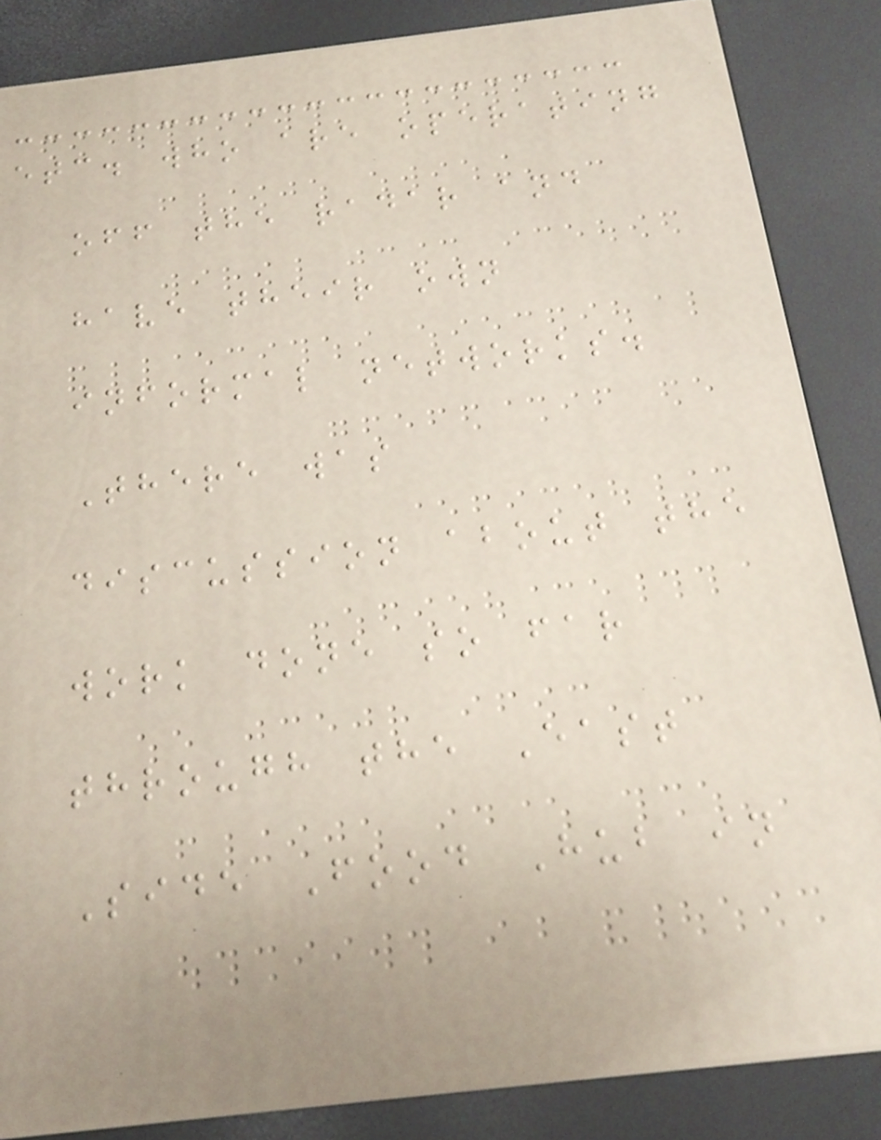etc. who are operating
off the radar and
have their own
informal networks.
There was
discussion about the
work done so far
through the East
Side Food Hub in
